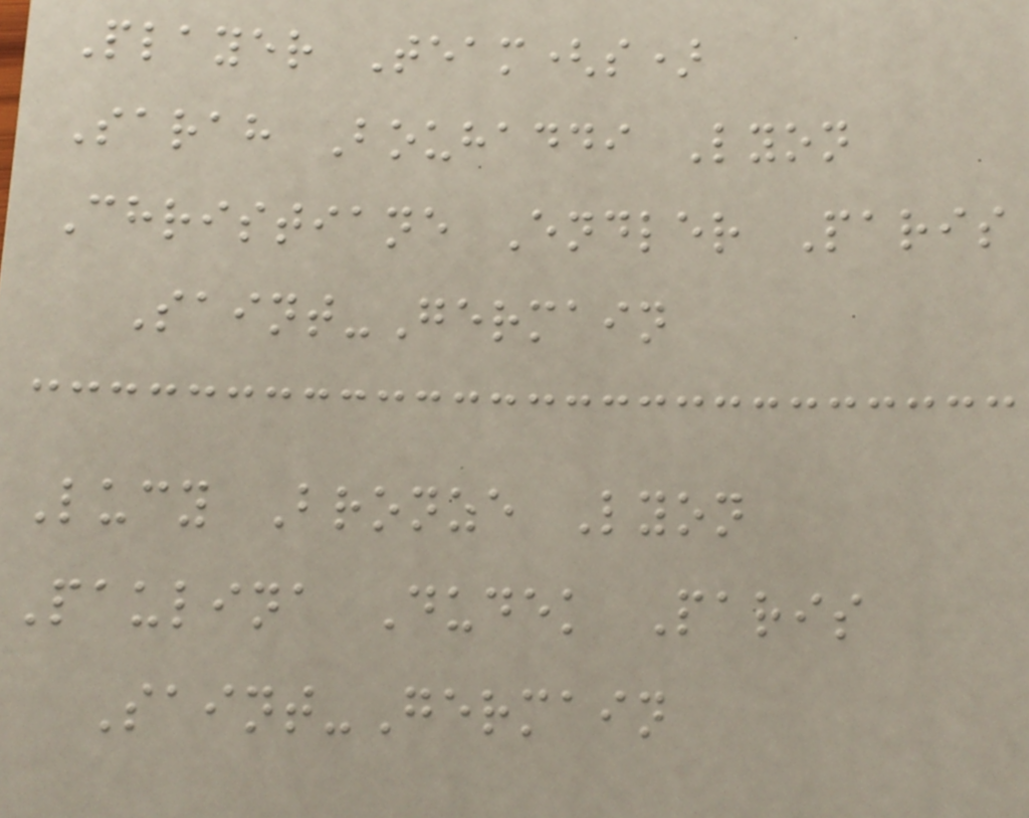Player Team(s)
Sarah Bouhaddi Lyon
Christiane Endler Paris
Saint-Germain
Lucy Bronze Lyon
Paulina Dudek Paris
Saint-Germain
